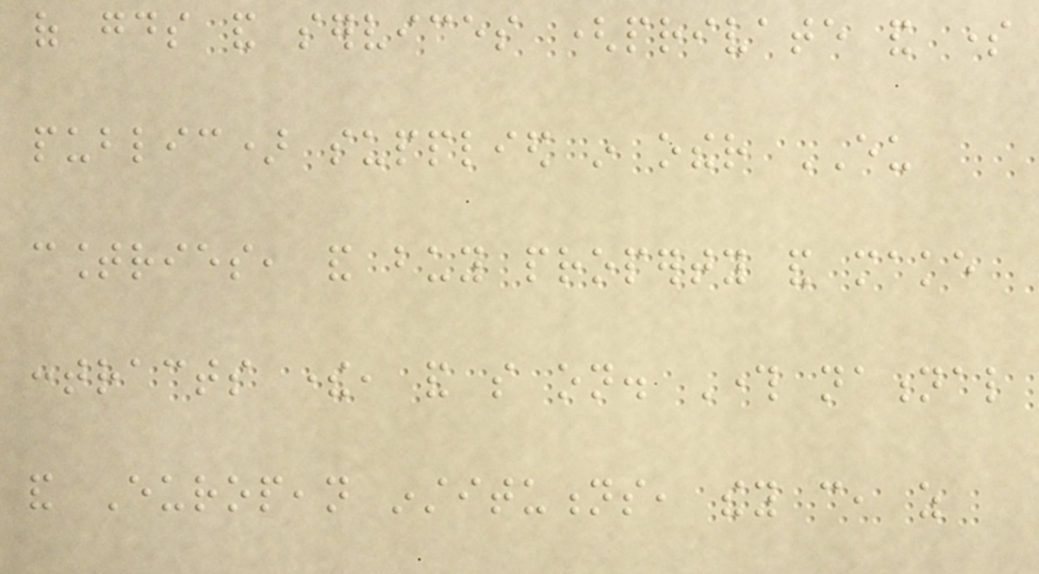of goods and services (private and some
public) supplied in other EU
countries, and buy property and make
contracts there, and so on. Through national
and European institutions, they can, as
